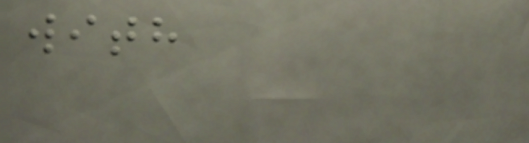with
